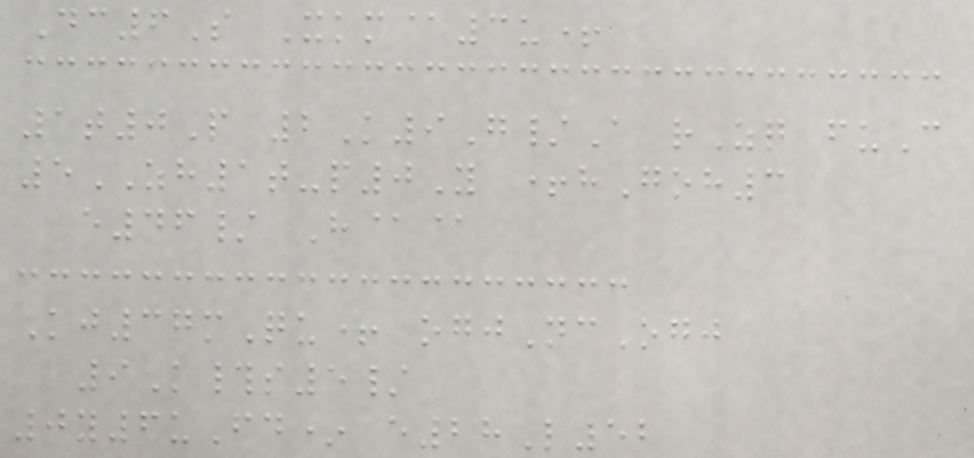Dc6S Xkm@3u+
1t0P 2K9G/A rZq fuC
5ZH1t-p0Y +hGoh3
e46/ H@@
Kj37mQu+ ogjNcOgj
9K#s5/
0y6uFd* e28L52
